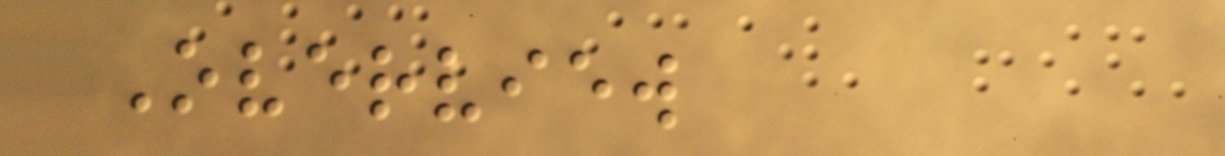Overview
